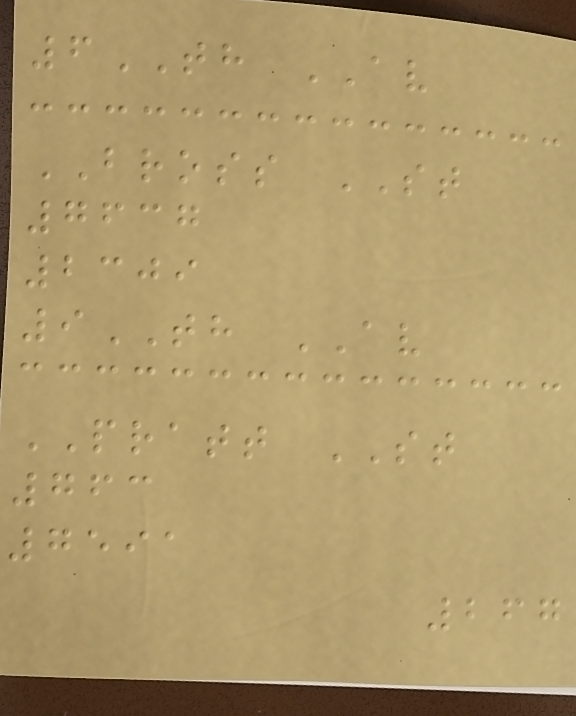6TH AV
BROSS ST
7637
2309
9TH AV
PRATT ST
763
7591
267
